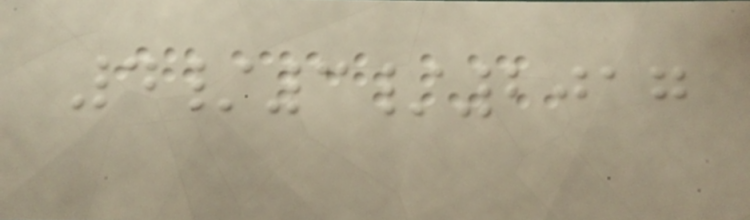4/3/2017
